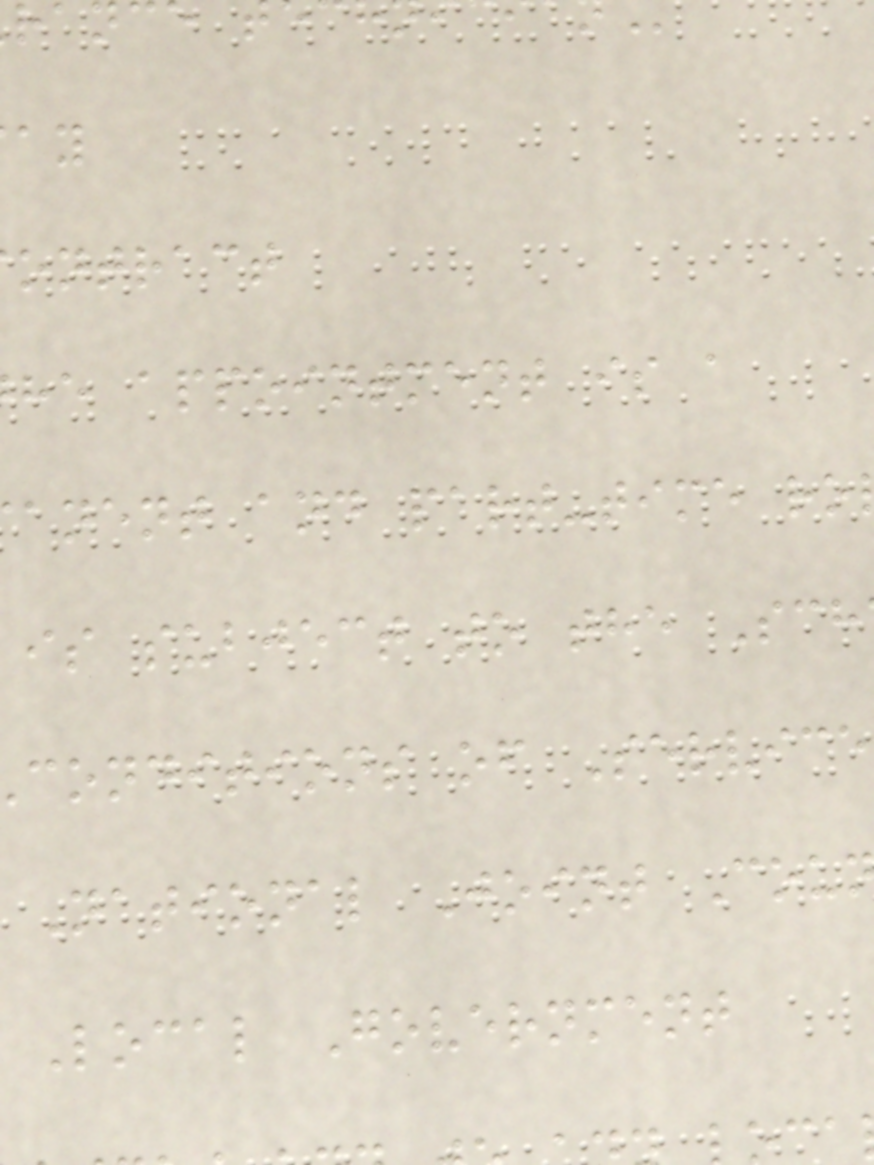ontract
he appointment is a
anent and part-time ro
is subject to the Sch
conditions of Service
National Joint Cou
Local Government
